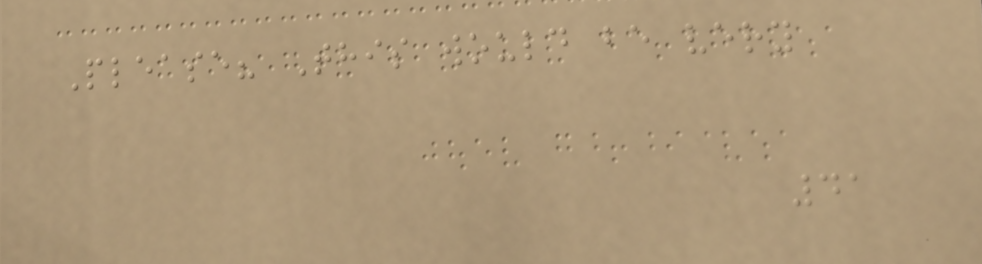Please? This would be very
41
